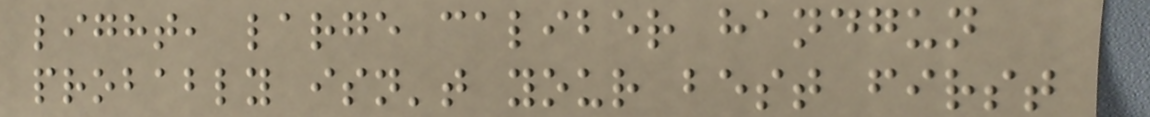light, large caliber handgun
probably isn't your best first
